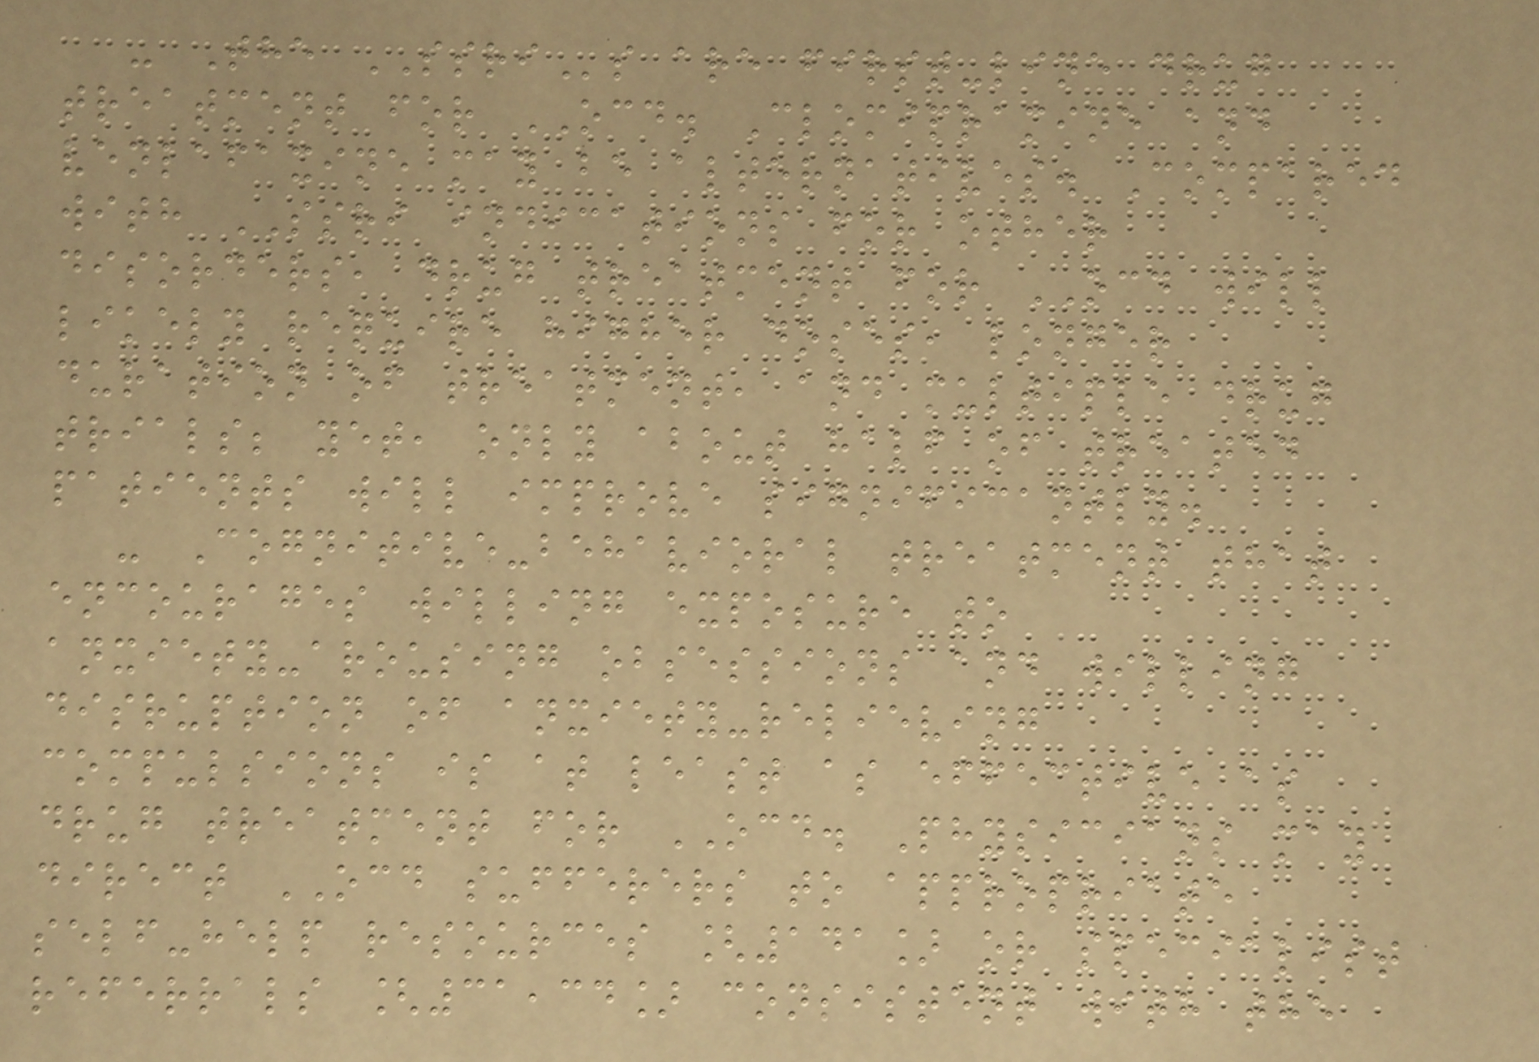- The SSRIs are first-line drug
treatment for OCD. Clomipramine and
venlafaxine may be alternatives. Compared
with SSRI indications for other
disorders, drug treatment for OCD will
likely require higher doses, longer
duration of treatment, and multiple drug
trials; yet, only about half of treated
patients will improve significantly.
- Cognitive-behavioral treatment that
encourages willing exposure to
anxiety-arousing obsessions and willing
disruption of anxiety-relieving
compulsions is at least as effective as
drug treatment for OCD. Physicians may
direct OCD sufferers to appropriate
self-help resources [141] or specialist
referrals [31,34] consistent with the
